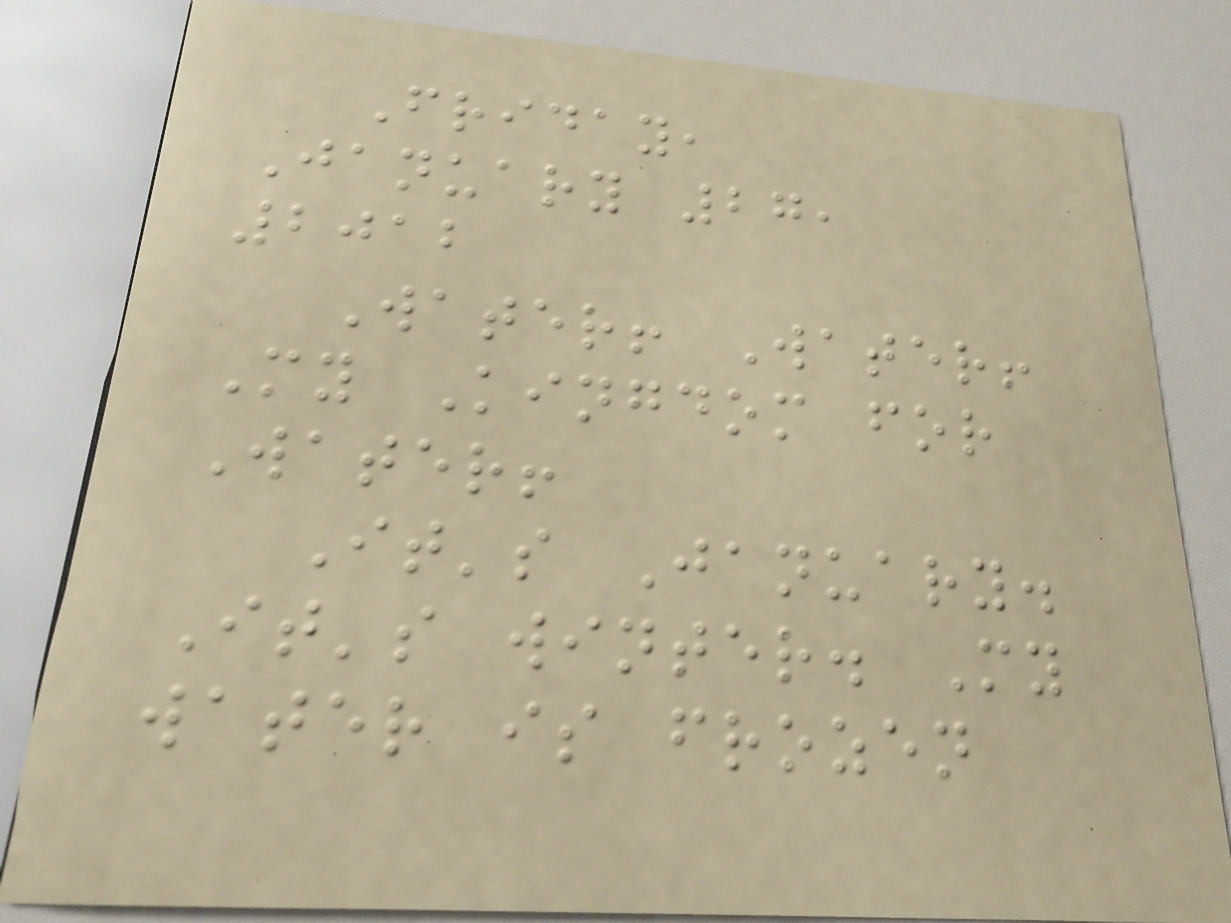Friday,
January 27,
2012
Water! Water!
My Kingdom for
Water!
It's January.
It's winter. My
water is frozen
